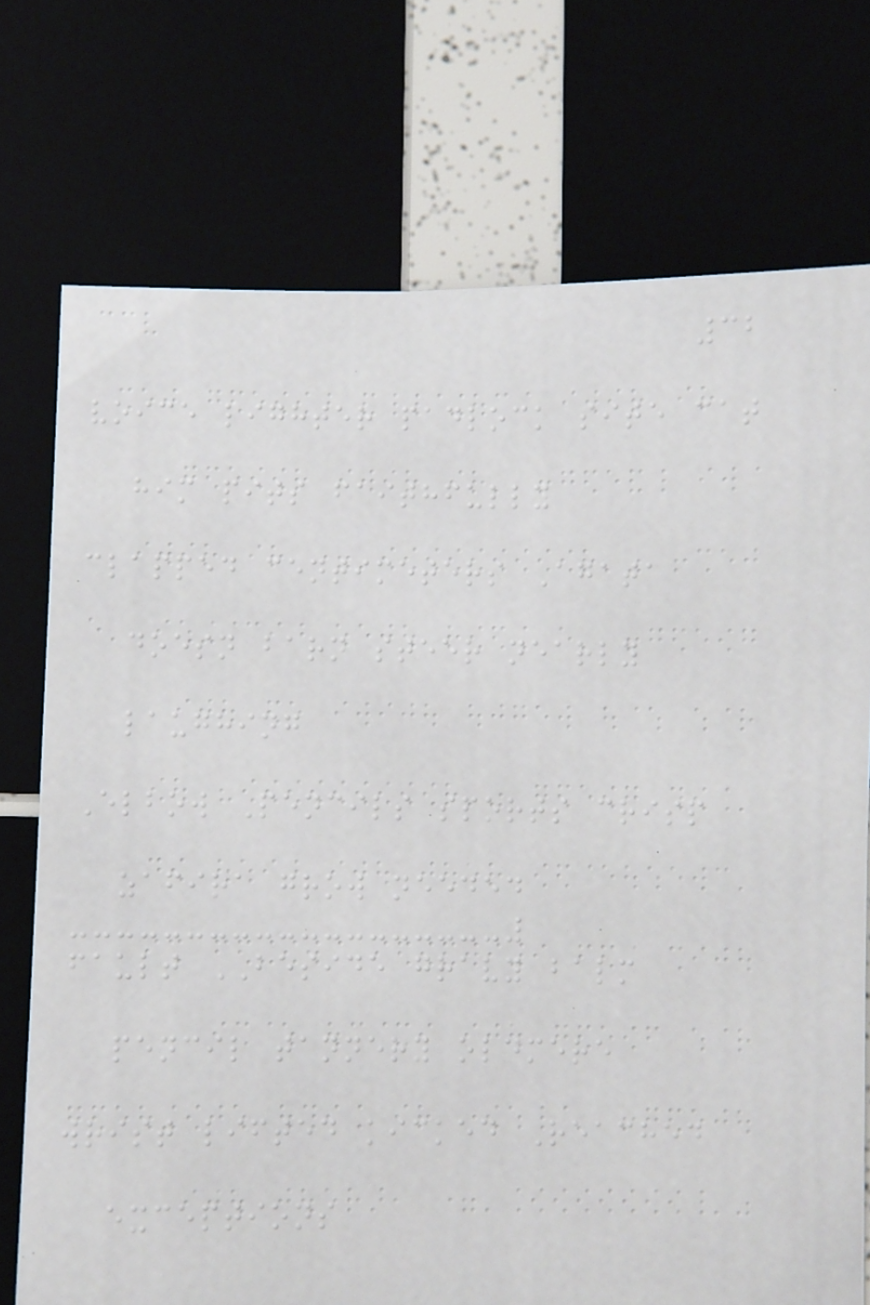32
voice lighter padlock site cat
him pits faithfully
clapped centimeters Agata
doesn barn steer nearly
laughing
Elbow Pencils sports crisp
zafira grow needed
fault BESIDE gravy balm
pencil tannery oldmere
wrist lifted kicked Reached
exceptions
